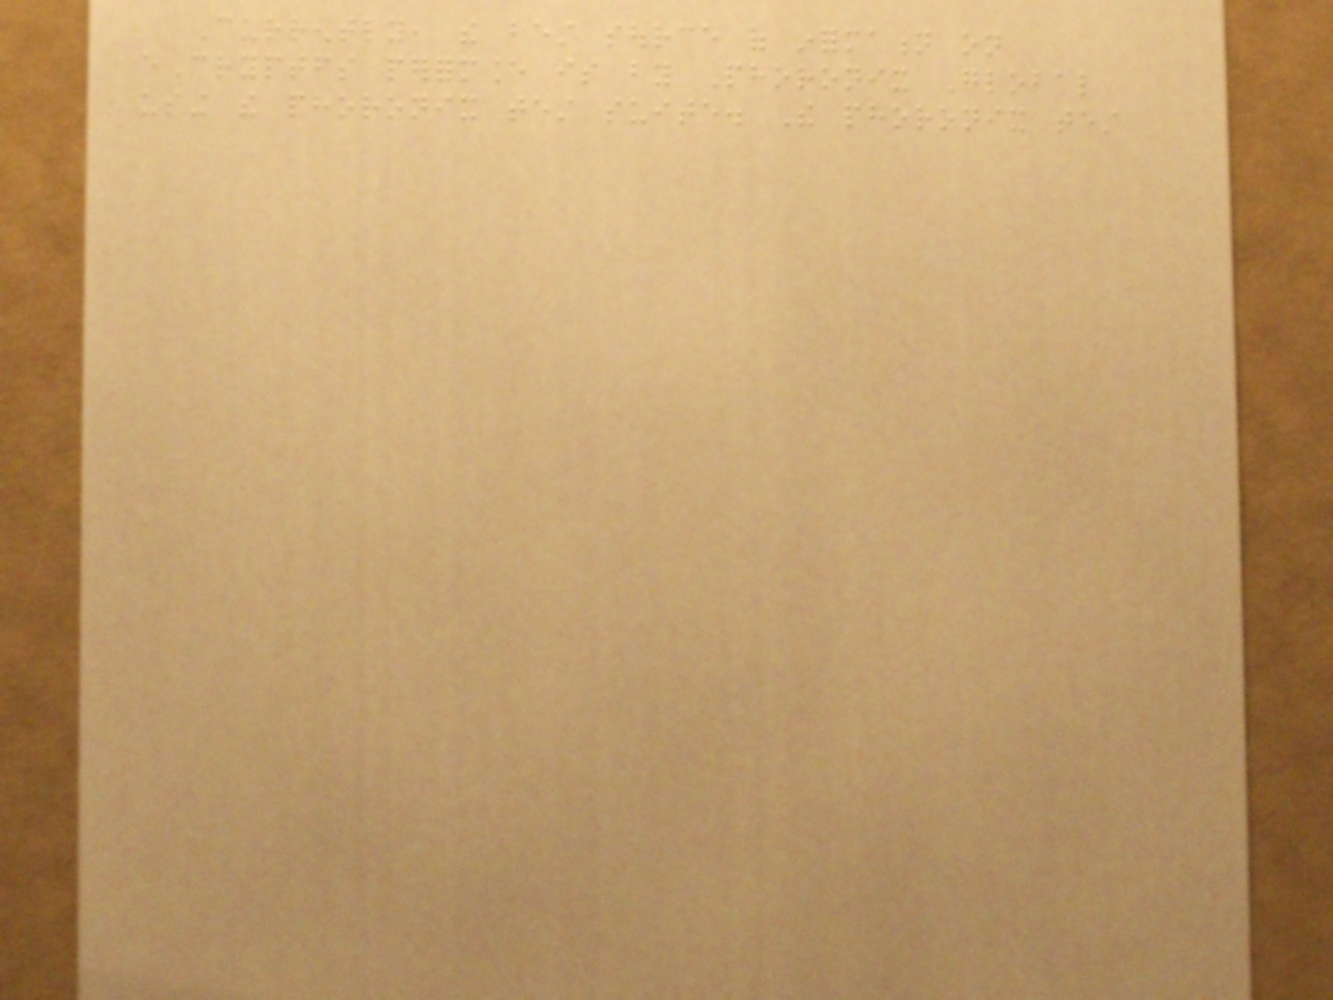Currently, the best source of information on
eCryptfs performance is by Phoronix Global
using the phoronix test suite. The phoronix test
